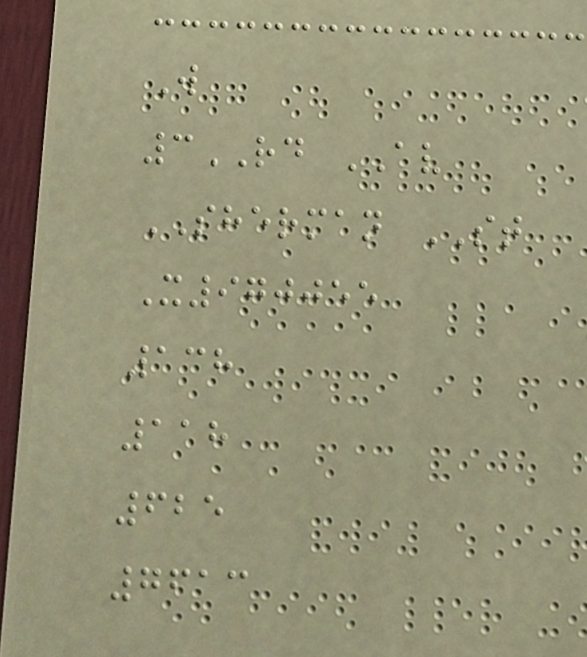W
3RD AV
SHERMAN ST
X970055
138
118
625
7613
